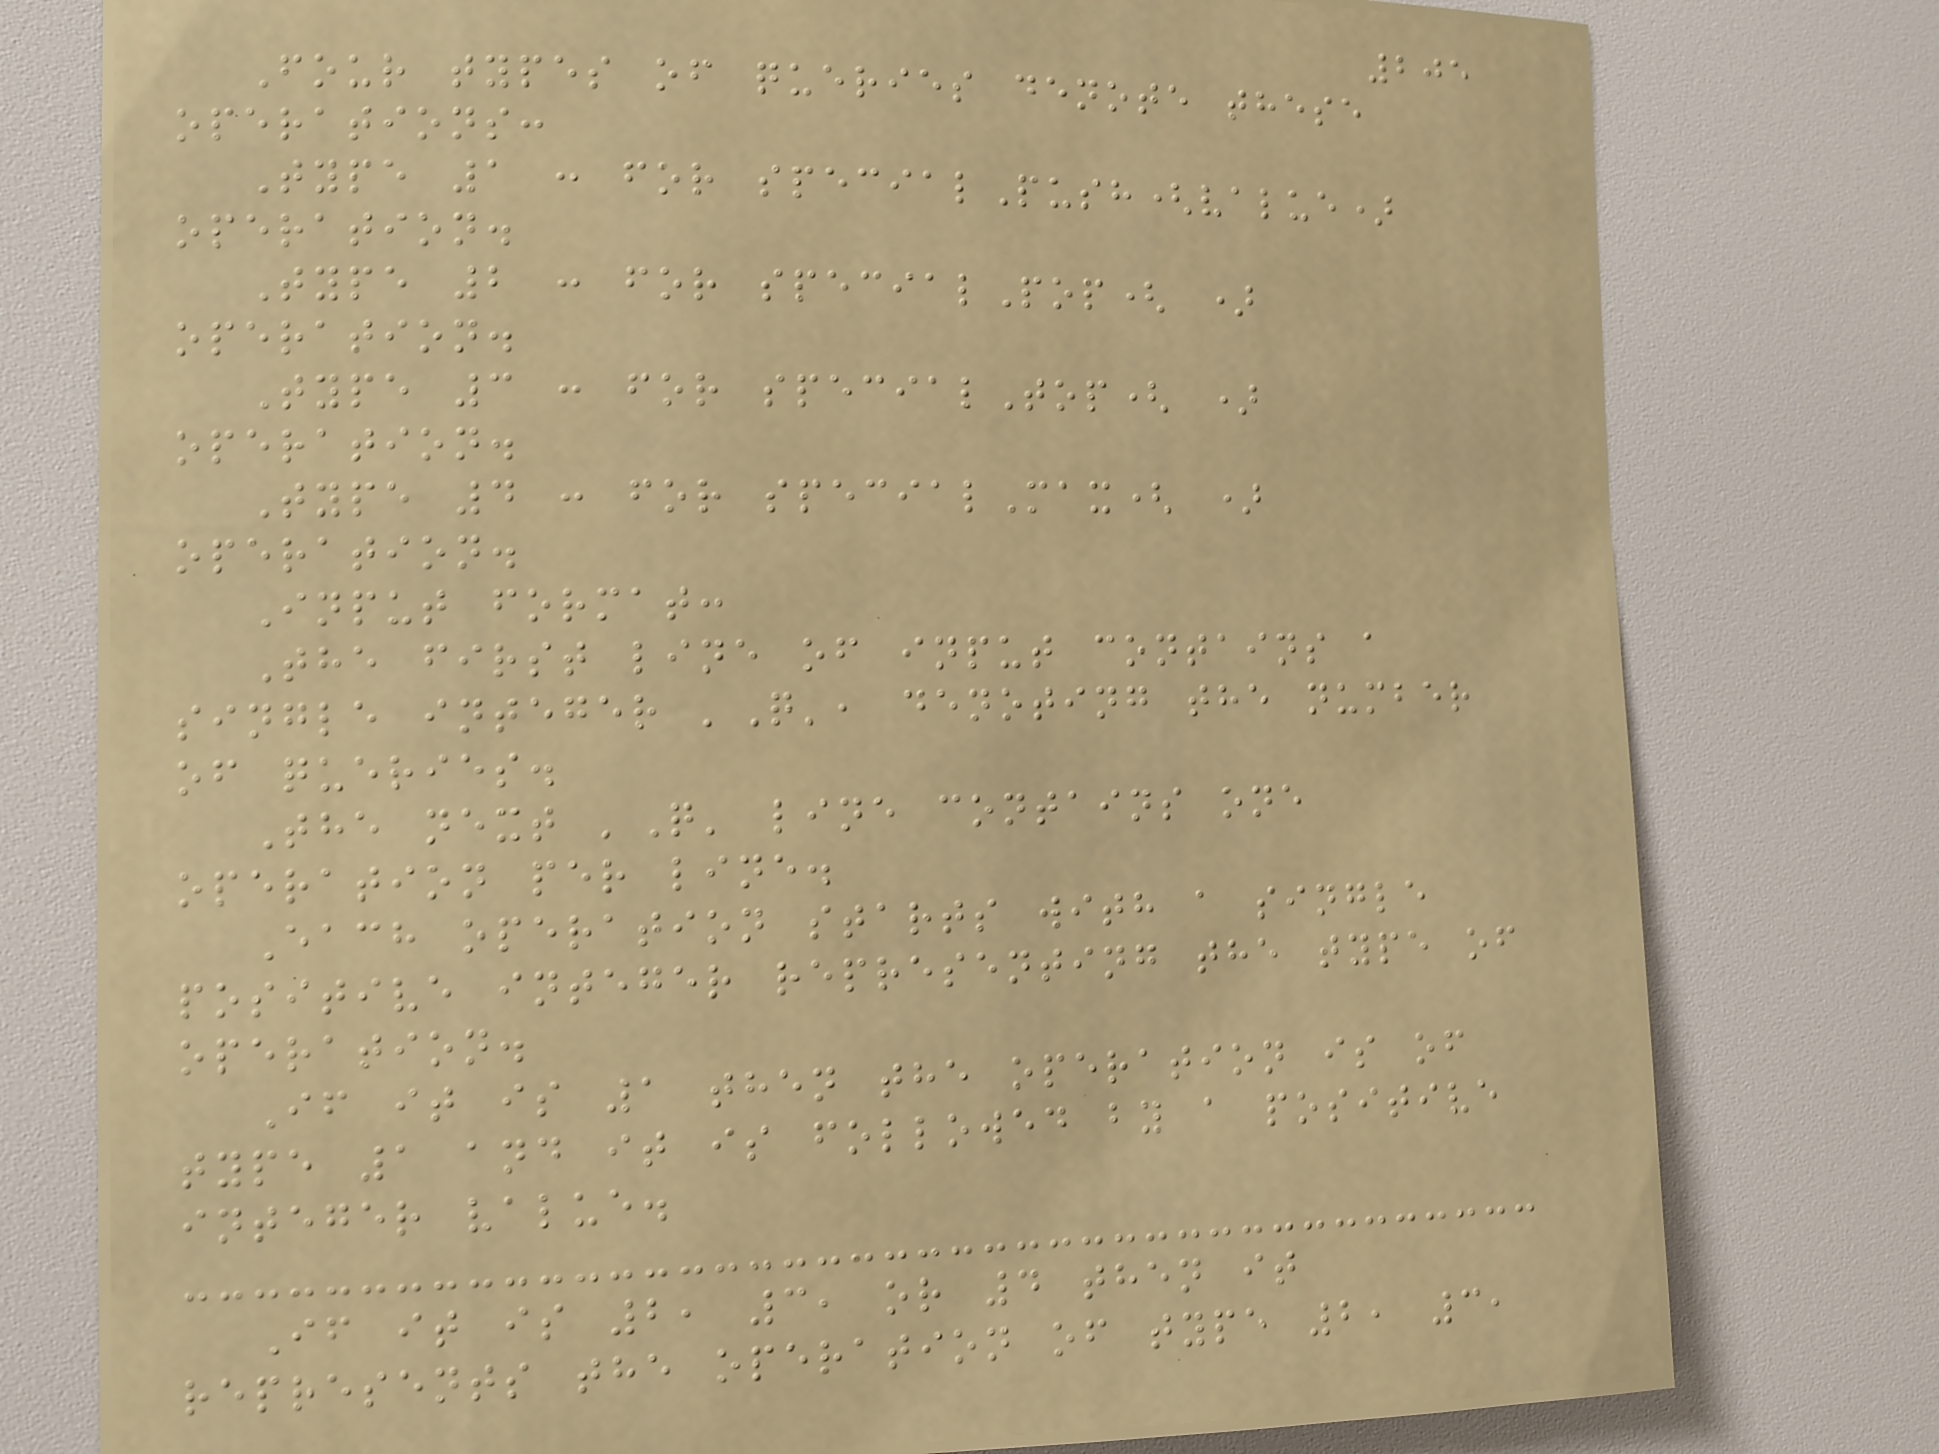205
Four types of queries denote these
operations:
Type 1 : for specialPush(value)
operation.
Type 2 : for specialPop( )
operation.
Type 3 : for specialTop( )
operation.
Type 4 : for specialMax( )
operation.
Input format:
The first line of input contains a
single integer 'Q', denoting the number
of queries.
The next 'Q' line contains one
operation per line.
Each operation starts with a single
positive integer representing the type of
operation.
If it is 1 then the operation is of
type 1 and it is followed by a positive
integer value.
If it is 2, 3, or 4 then it
represents the operation of type 2, 3,
